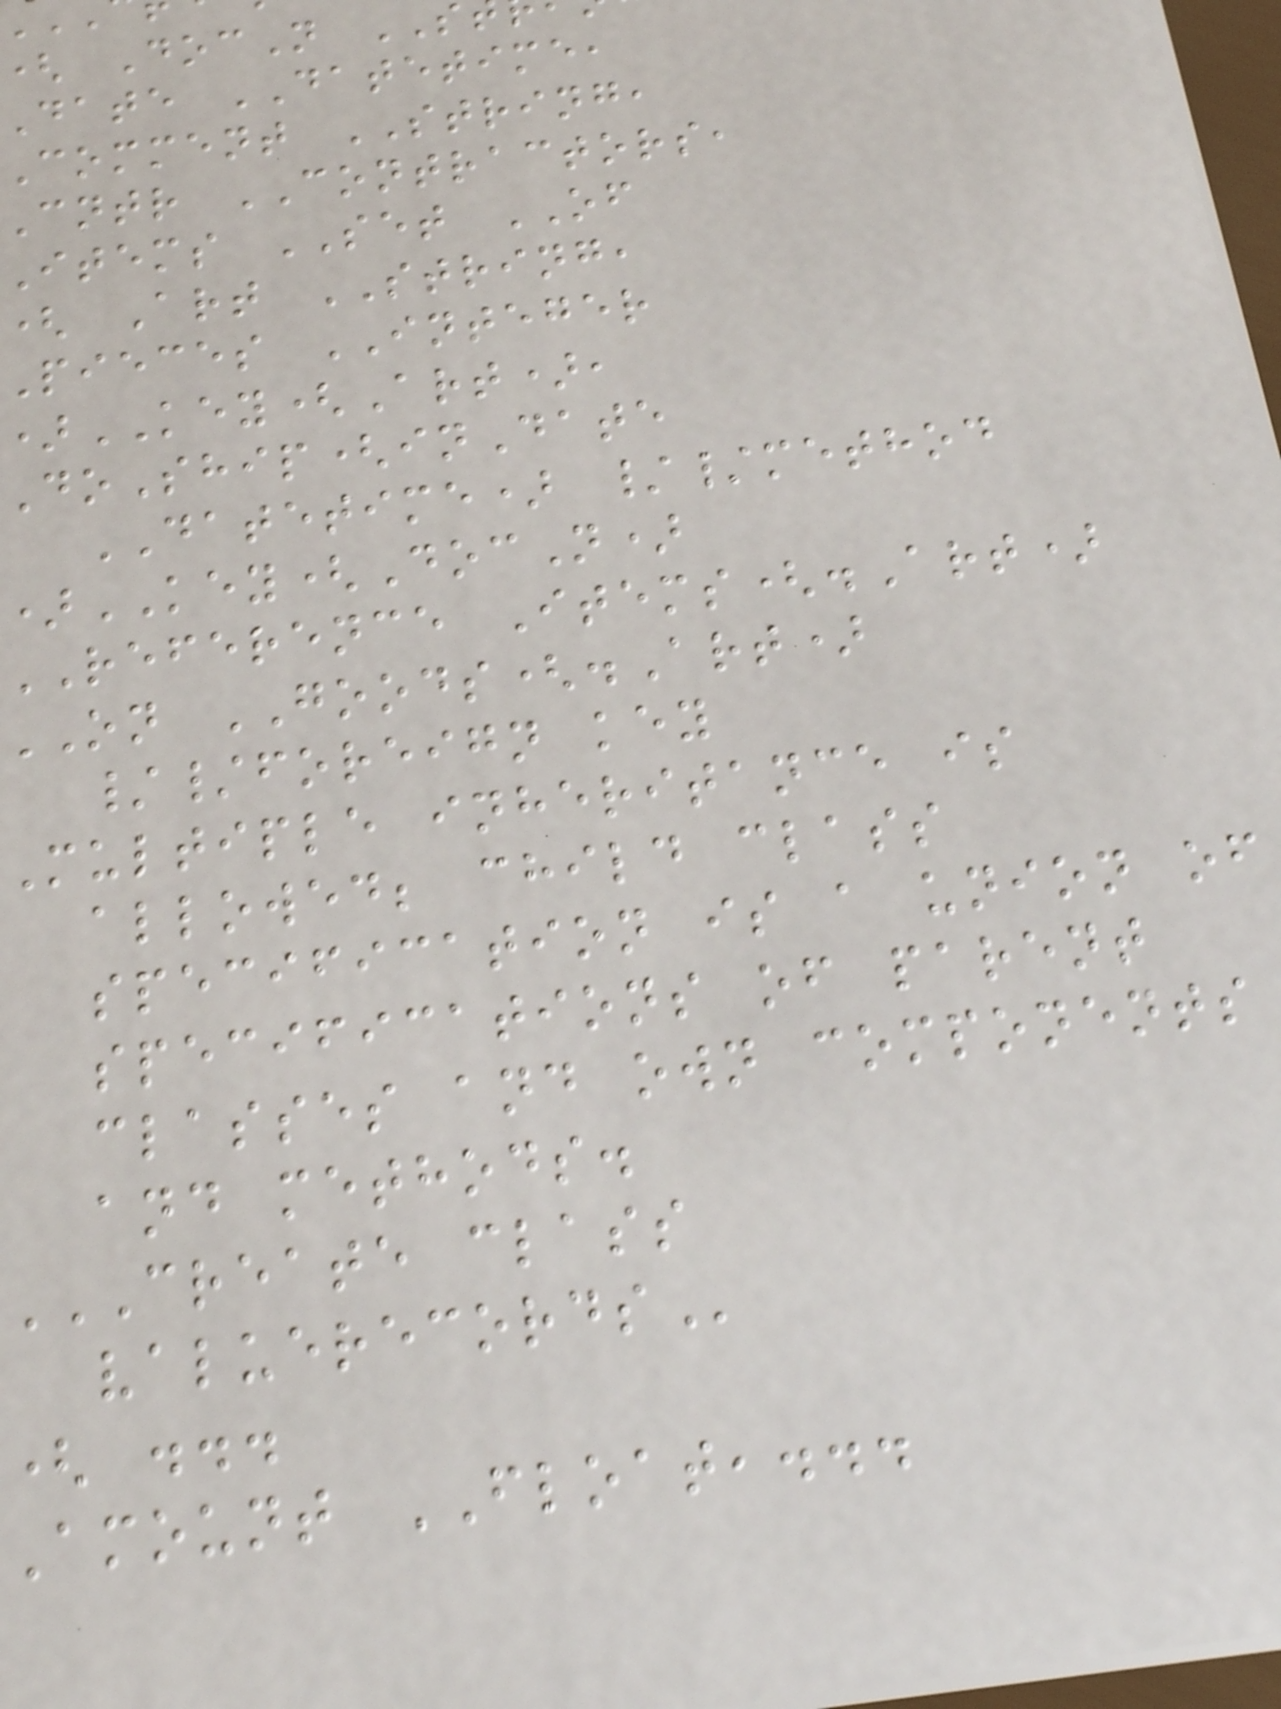( DocN
Date DATETIME,
Comment STRING,
Cntr CONTRACTORS,
Items SET OF
( Art STRING,
Pieces INTEGER
)KEY(Art),
DoShip(inDate
DATETIME) //method
)KEY(DocN)
REFERENCE Items(.Art)
ON GOODS(.Art)
//foreign key
Multiple inheritance is
allowed; child class
specification is a union of
specifications of parent
classes and own components
and methods.
CREATE CLASS
( ...
Amount FLOAT,...
